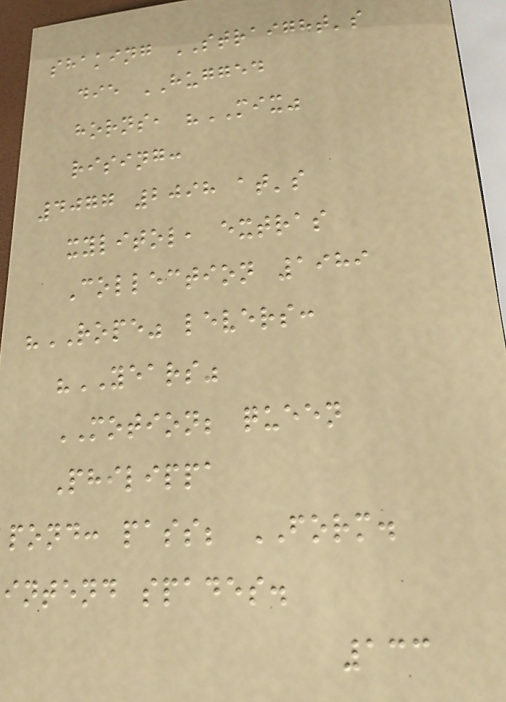shaking STRAIGHT's
die HUGGED
horns, "MIX"
rising:
4077 2098 at's
xylitol, extras
Collection 1989
"ROPE" levers:
"YEARS"
MOTION; queen
Philippa
pond: pass; FORM.
intend spades.
133
